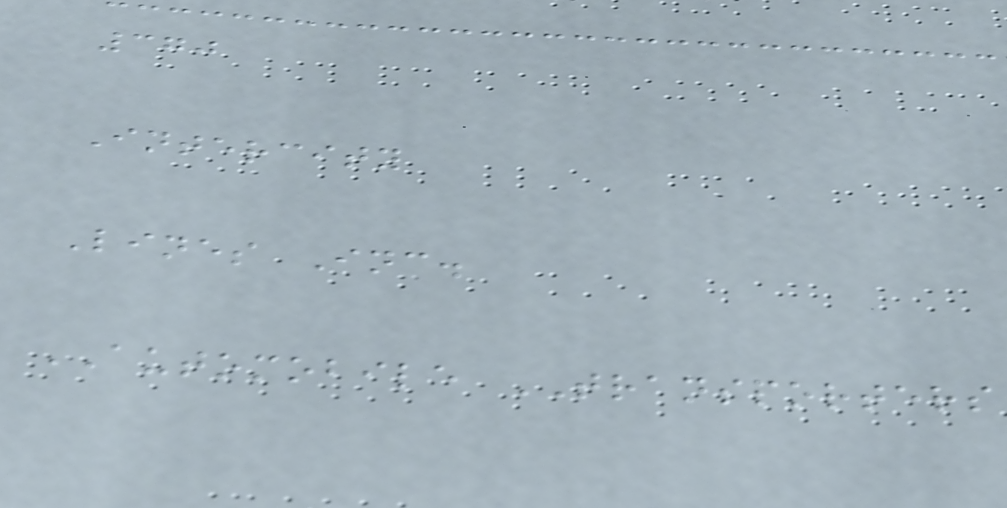370
Intercity
Lines Inc.
AUTOMOBILE TRANSPORTERS
